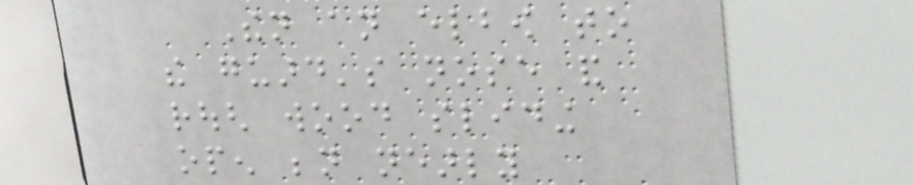Then an elbow to
the guard's nose and
rough wood sliding
open beneath nearly
